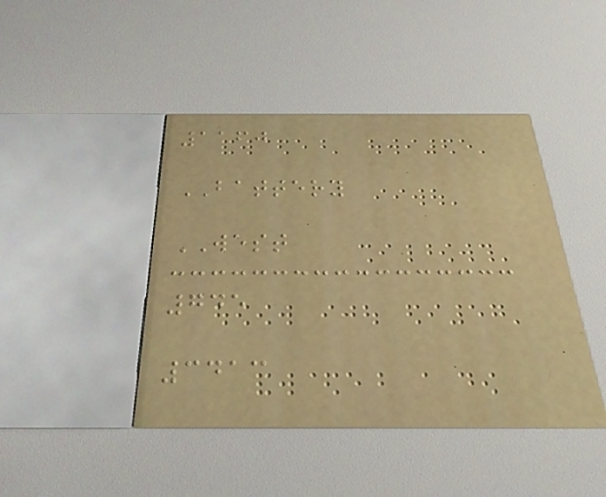1160
BATTERY
WEST
745
3413
